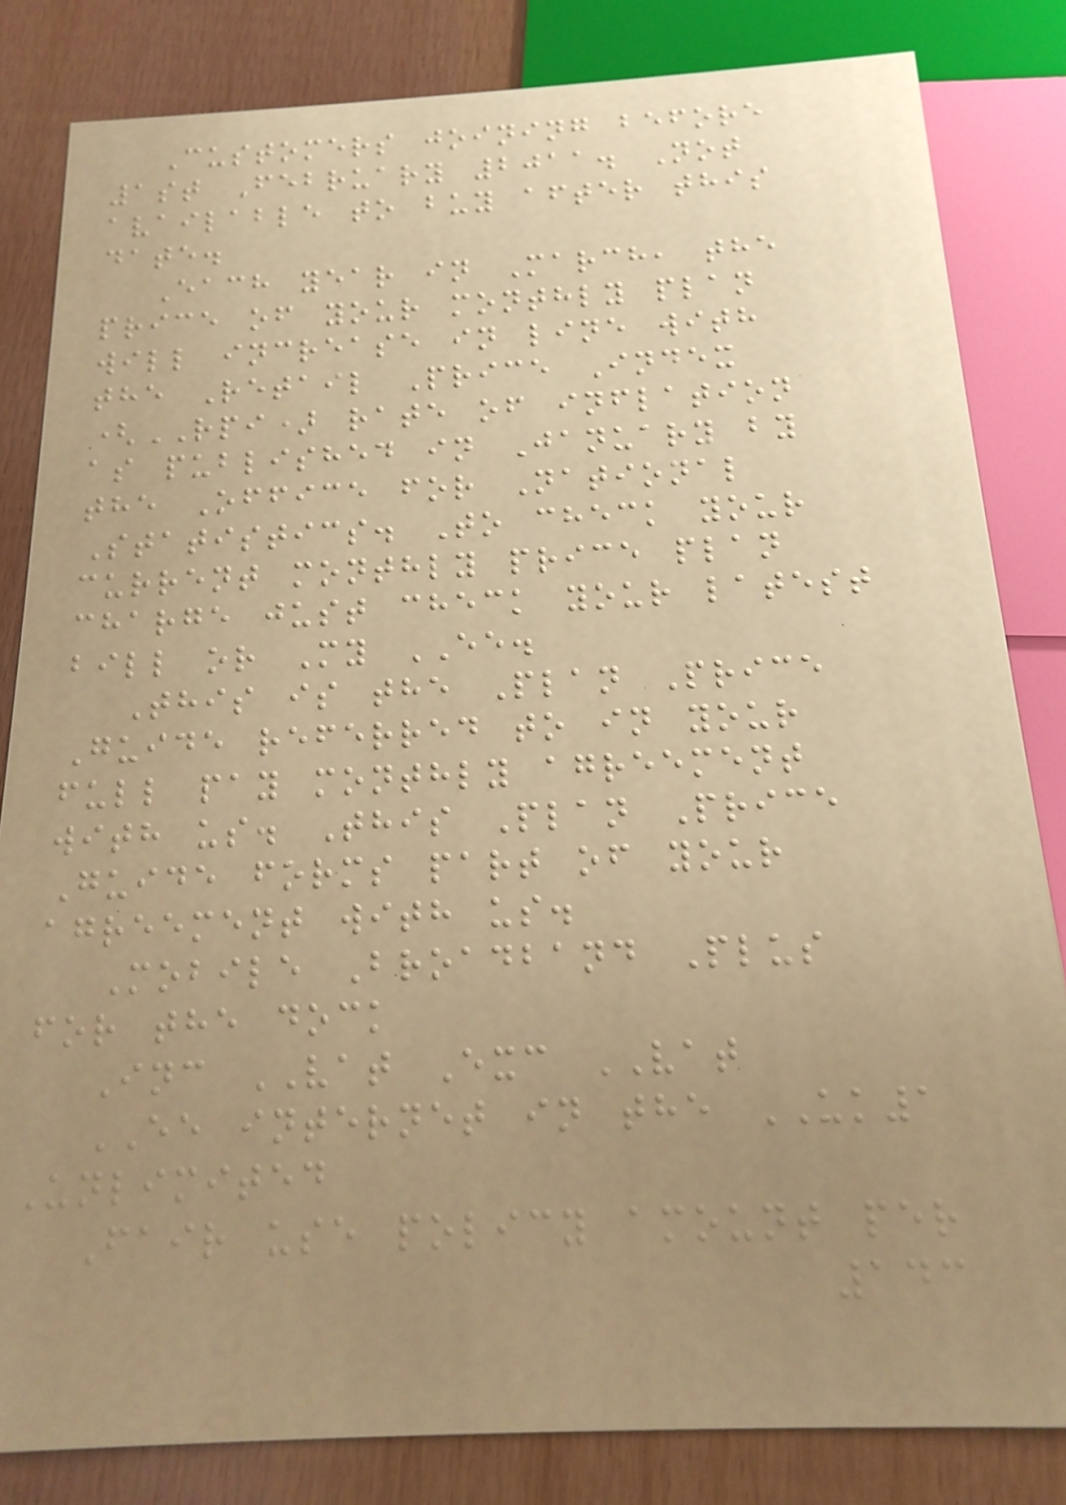Customers joining before
1st February 2011. Not
available to buy after this
date.
Each year in March, the
price of your monthly plan
will increase in line with
the Retail Price Index
(RPI) rate of inflation
as published in January by
the Office for National
Statistics. To check your
current monthly price plan
charge just check your latest
bill or My EE.
This is the Plan Price
Guide referred to in your
full pay monthly agreement
with us. This Plan Price
Guide forms part of your
agreement with us.
Mobile Broadband Plus
for the dock
Inc VAT Exc VAT
EE internet in the UK1
Unlimited
Fair use policy amount per
143
